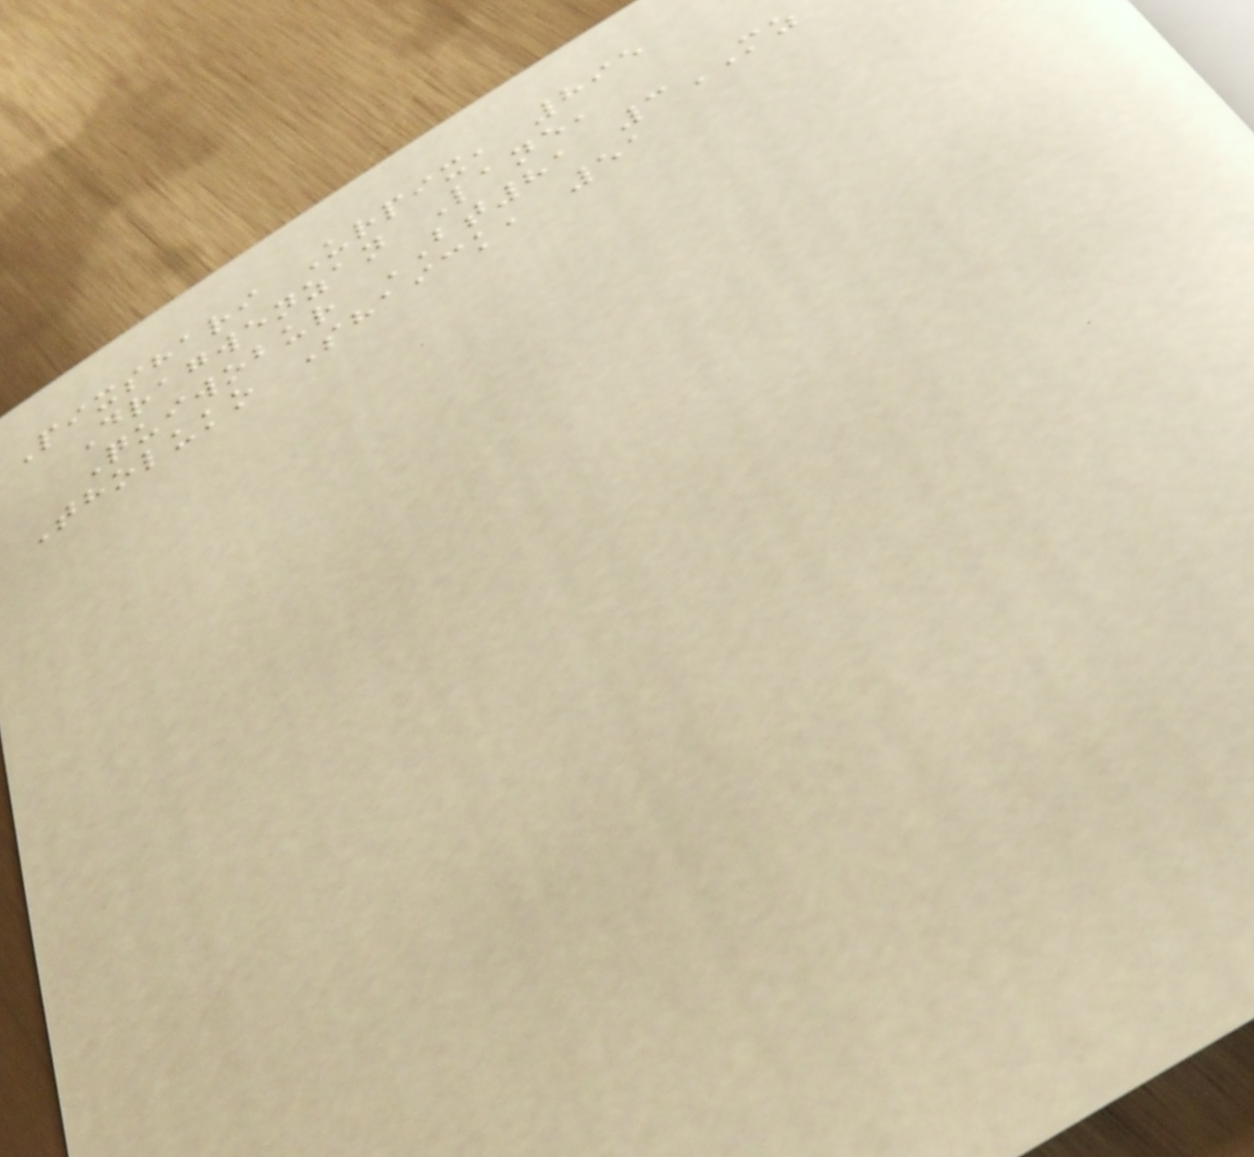Pixshari Urpix, 895
Dragwenzan Lane,
Quiwobur BT81 3MZ
Tholuko Shaick, 51
